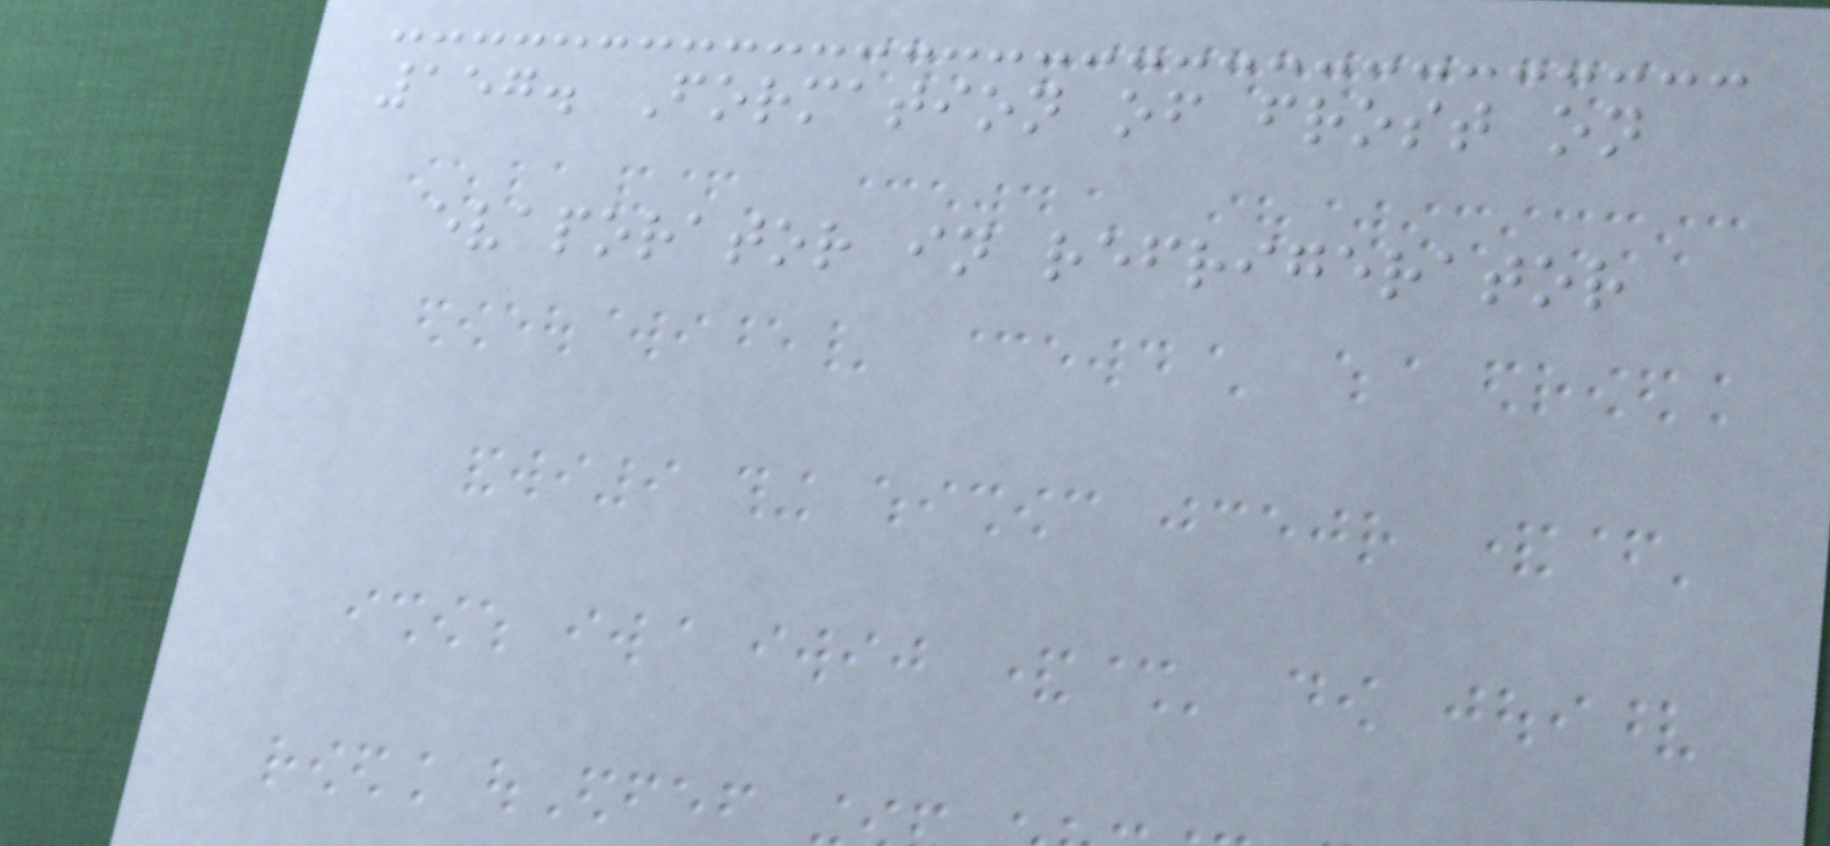157. Formation of frost on
evaporator in refrigerator
